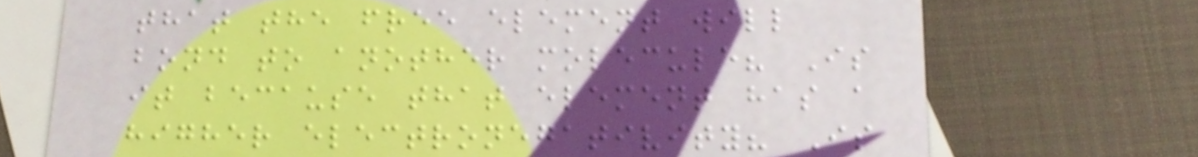that the free element will
bond to another molecule? Is
it because that element has a
higher electronegativity? Is
